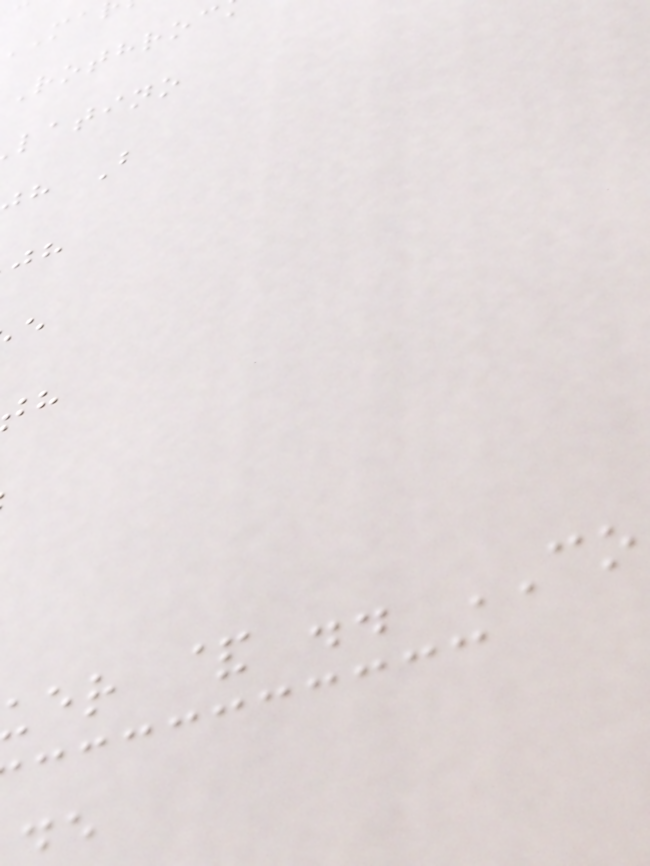latino
h B
er & .. CO
